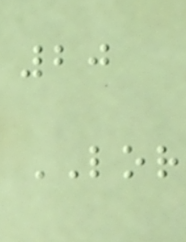20
LOR
